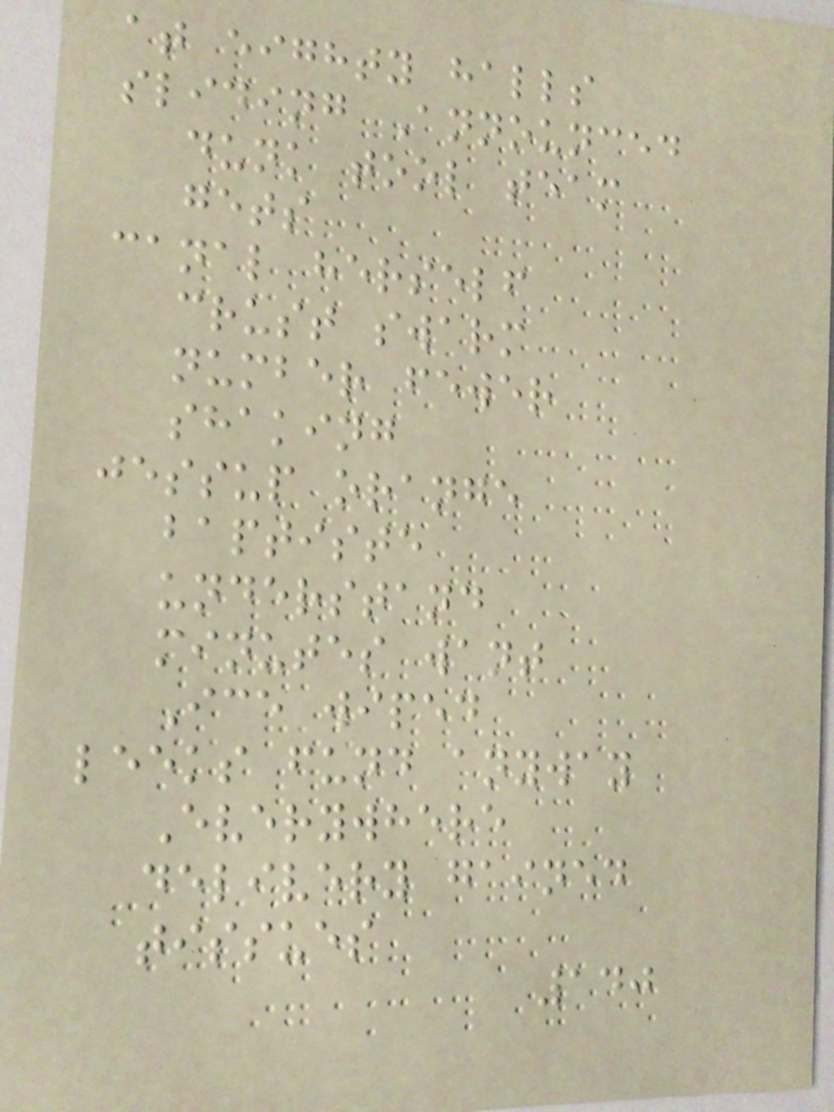at eighty halls
sliding Announced
dunk tool team
gets
canal herself
crust swarm
number fewer
shaking
jessup orange
baptiste
understand
minutes want
Ice wiped
leeks fund anyway
Everywhere
delivery gained
tissues
140
